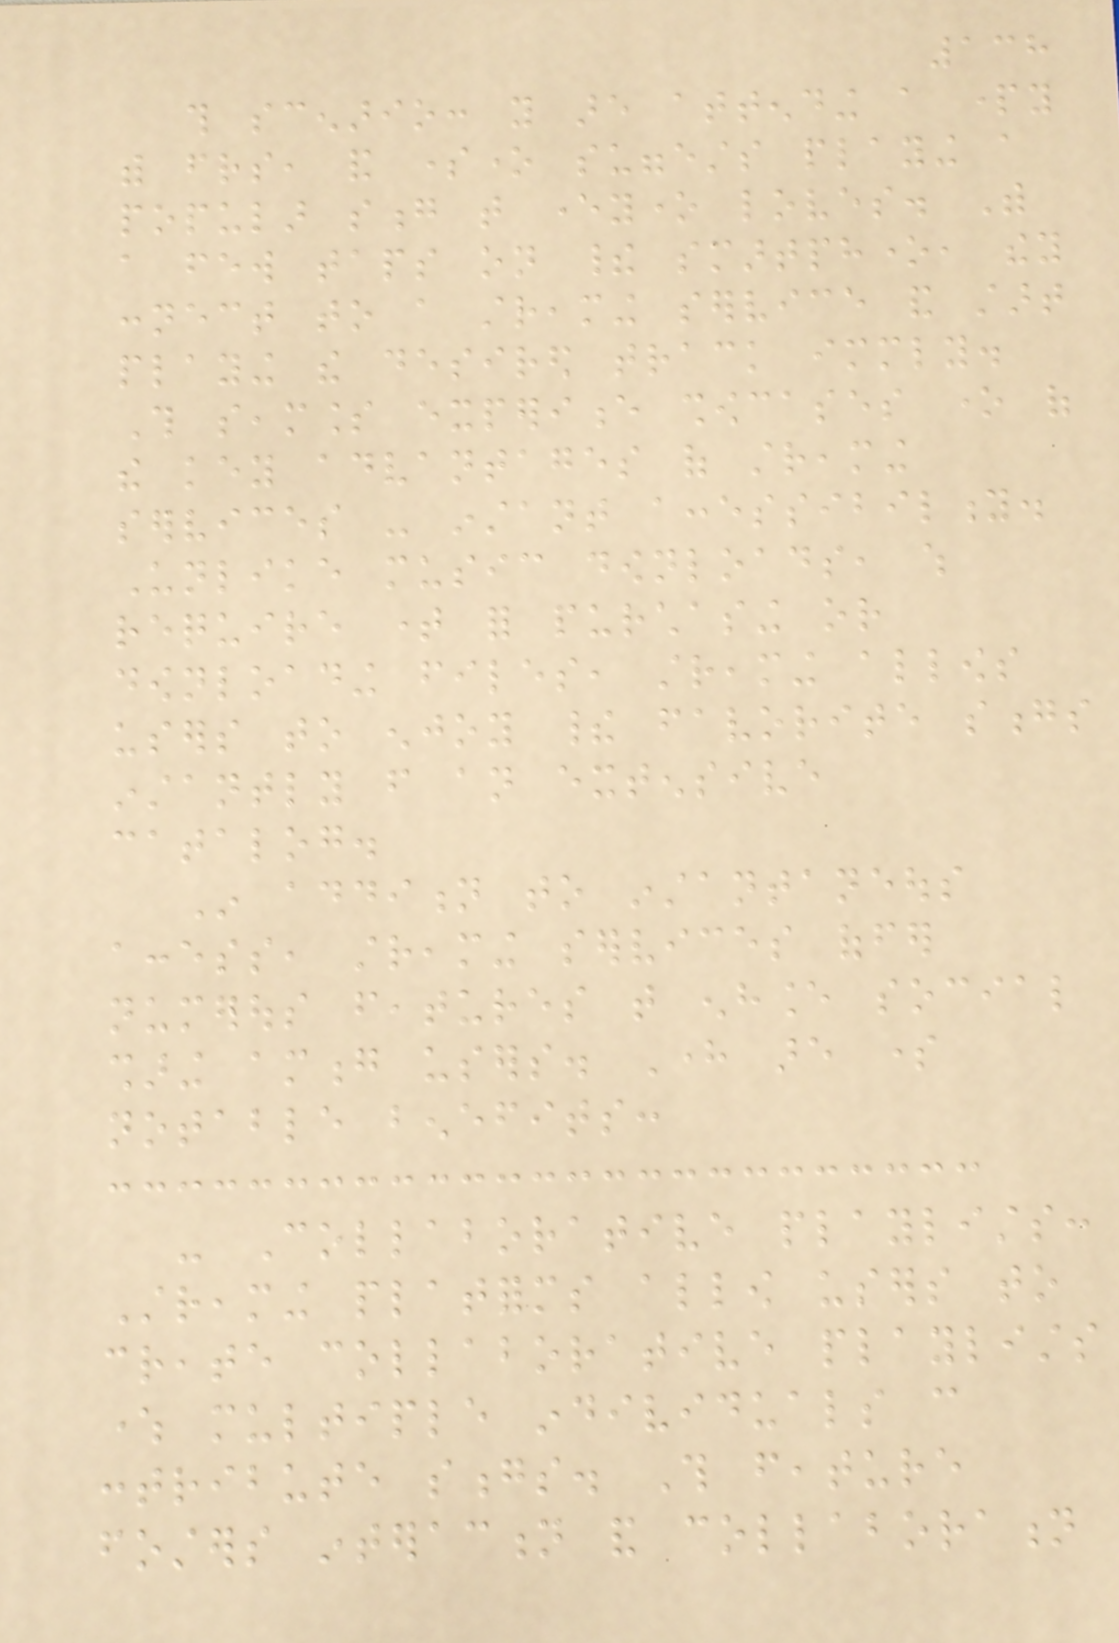138
this scenario: you are attending a party
with friends, and someone suggests playing a
popular song that everyone loves. With
a few taps on their smartphone, they
connect to a streaming service and start
playing the desired track immediately.
This seamless experience showcases one of
the key advantages of streaming
services - instant accessibility.
Unlike music downloads, which
require time for purchasing or
downloading files, streaming allows
users to enjoy their favorite songs
instantly from an extensive
catalog.
In addition to instantaneous
access, streaming services offer
numerous features that enhance social
sharing among users. Here are some
notable benefits:
- Collaborative playlists:
Streaming platforms allow users to
create collaborative playlists
where multiple individuals can
contribute songs. This feature
fosters interaction and collaboration
